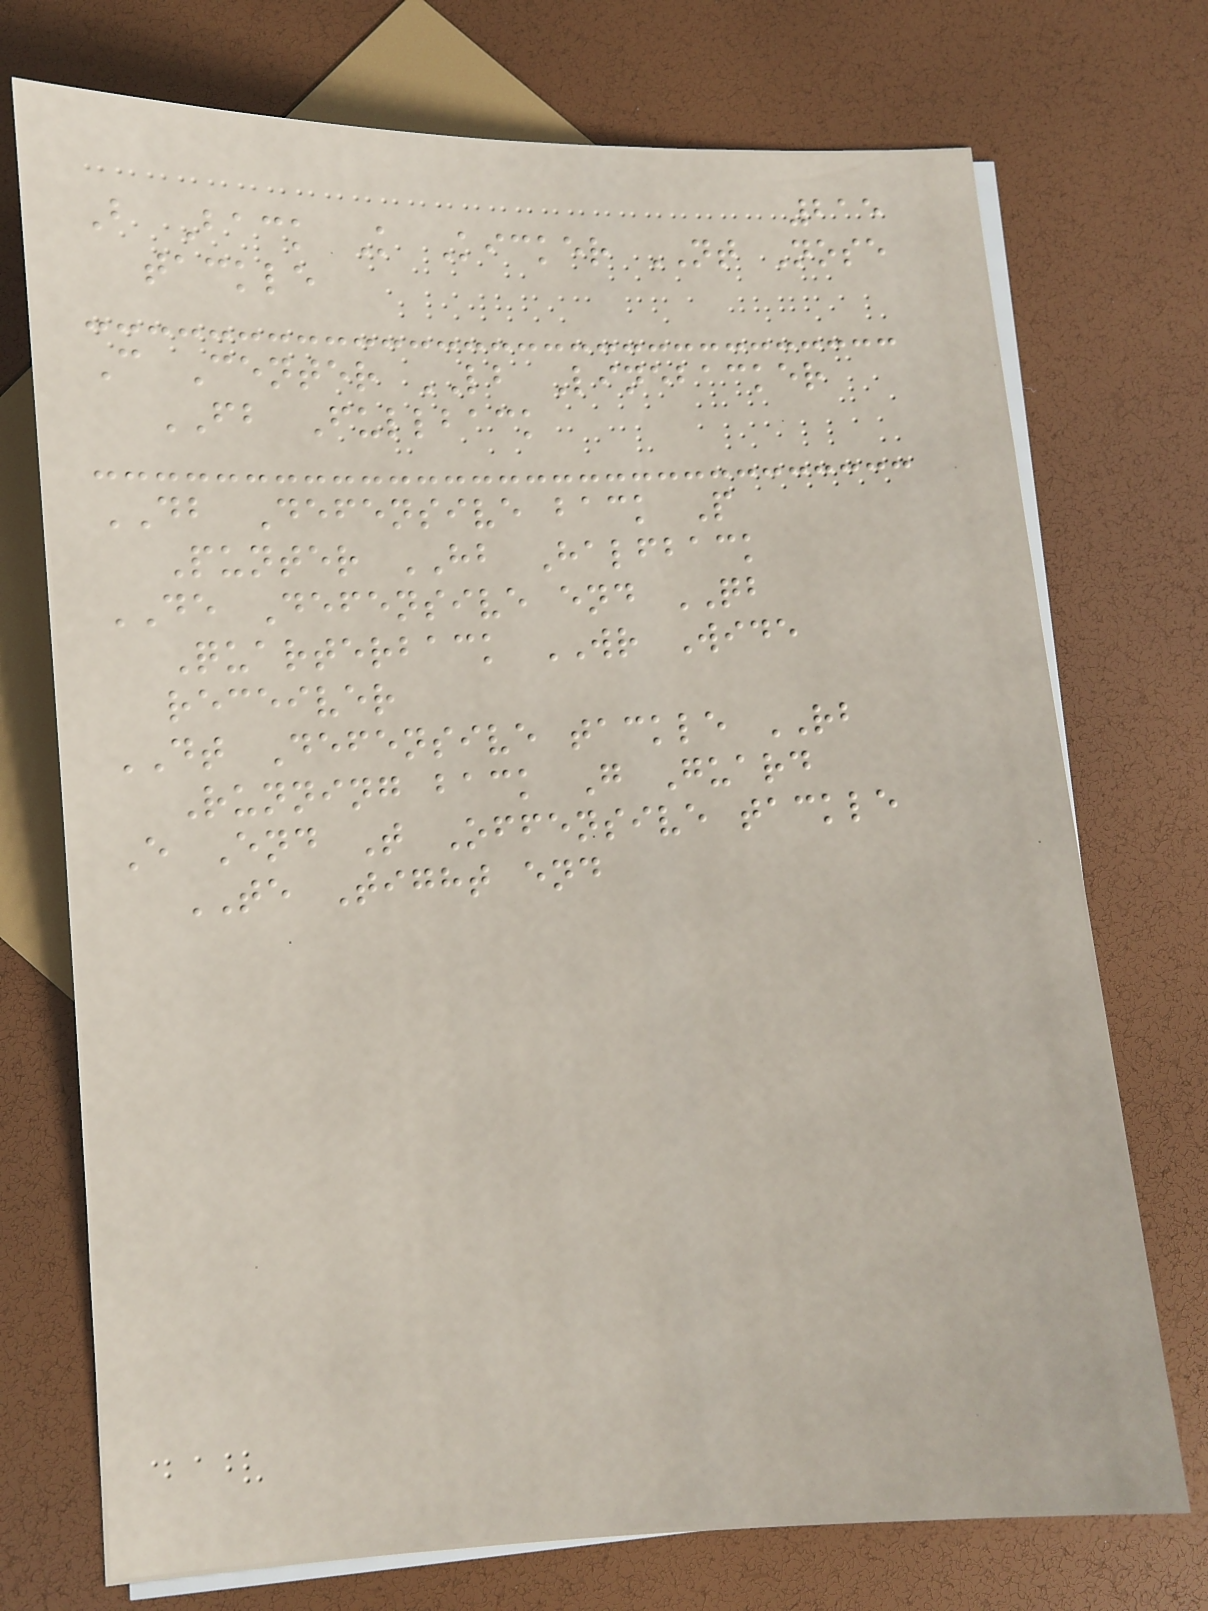215
B Back K Kicker NT Nose
tackle
C Center LB Linebacker
FB Fullback
DB Defensive back P
Punter HB Halfback
DE Defensive end QB
Quarterback WR Wide
receiver
DT Defensive tackle RB
Running back G Guard
E End T Offensive tackle
TE Tight end
